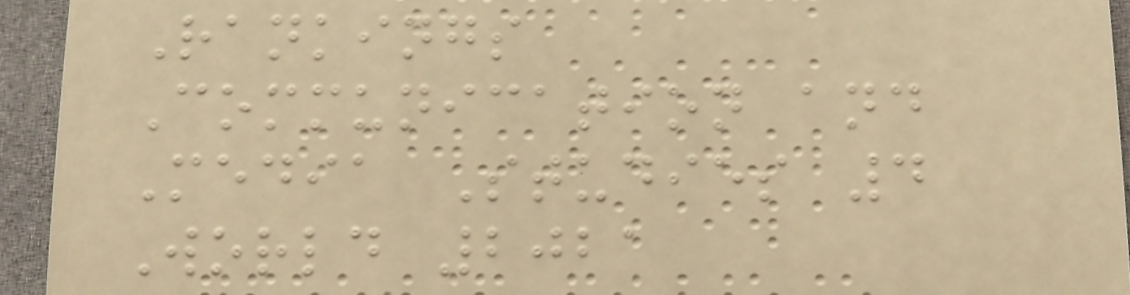Rankings
Communication and
Media Studies 4
World 2021
